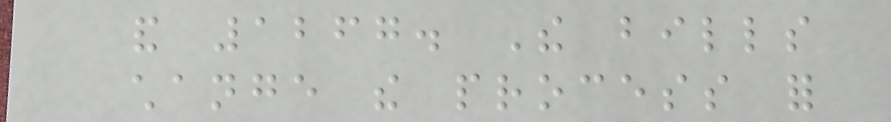and 1267. The bills
change the process for
